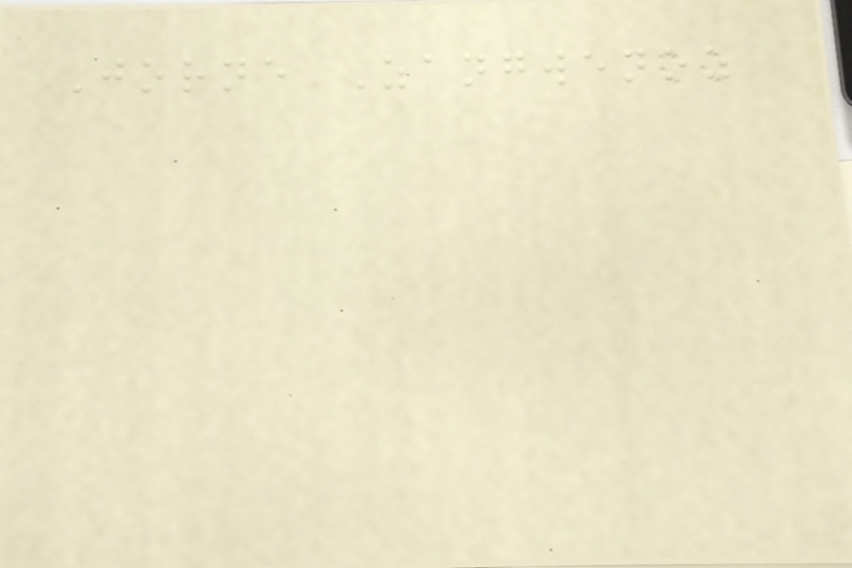Jorne Zangwenoz
